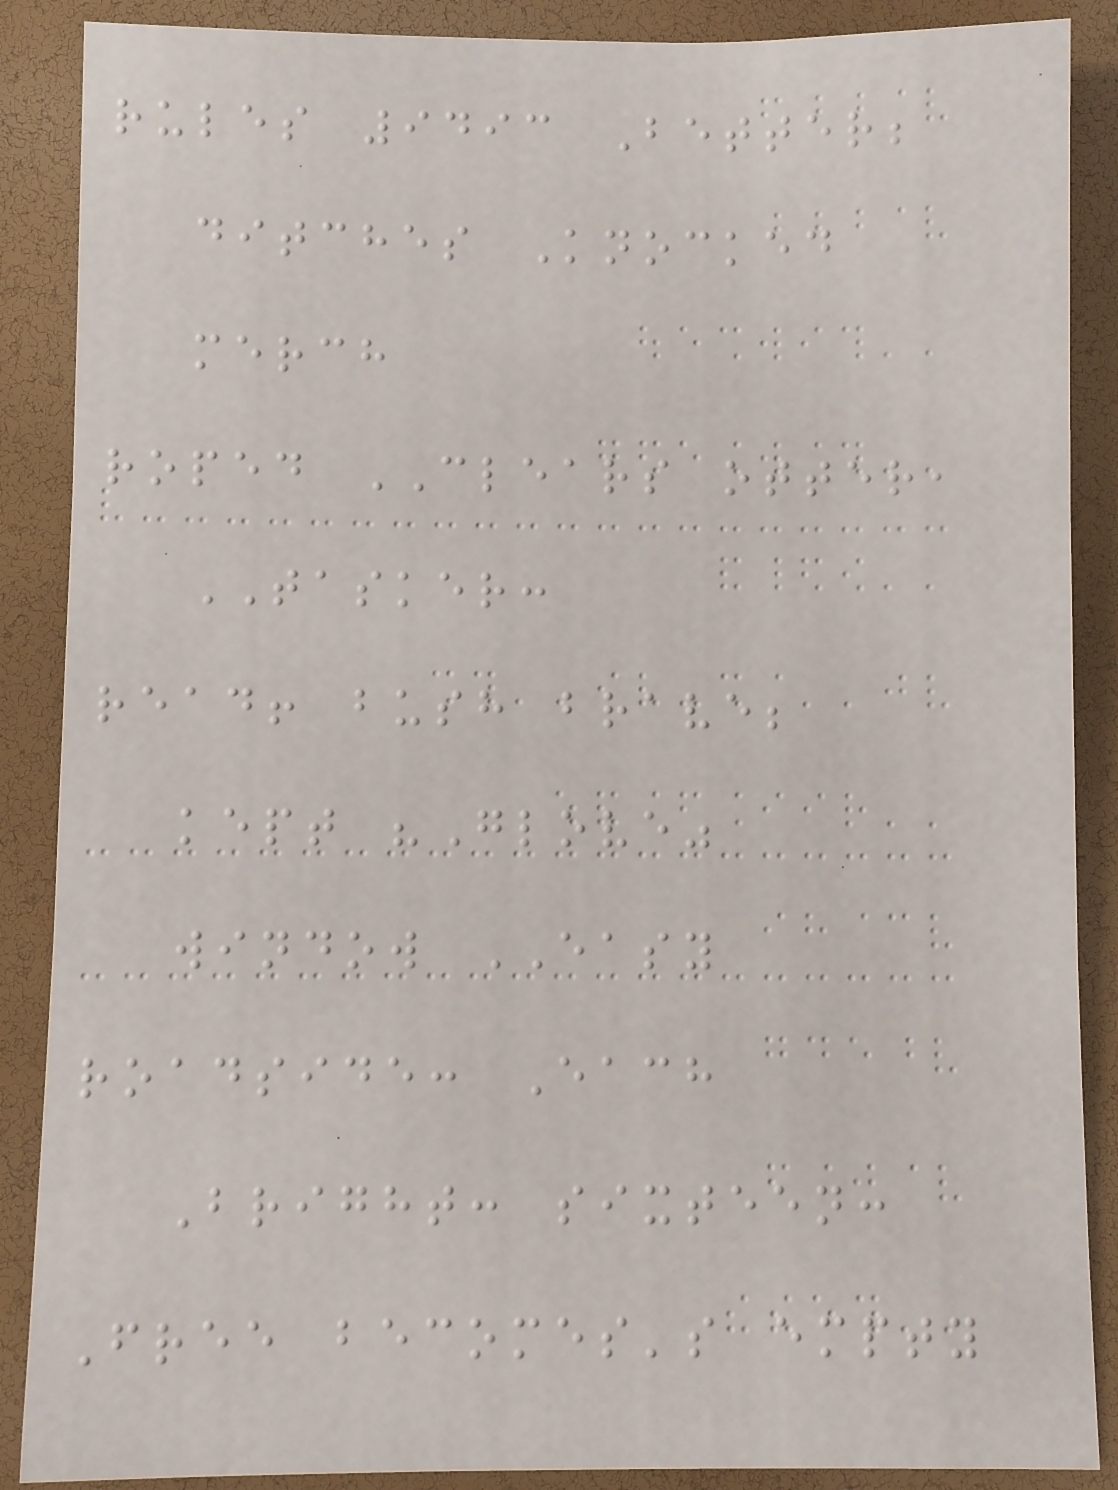rules 9493 Better;
ditches Knocked
merch
roped CLEARS otter,
TASKER:
read! bush brave;
kept "Glove"
window EASY
roadside: Each
Bright: sixteen:
Free becomes's empty
